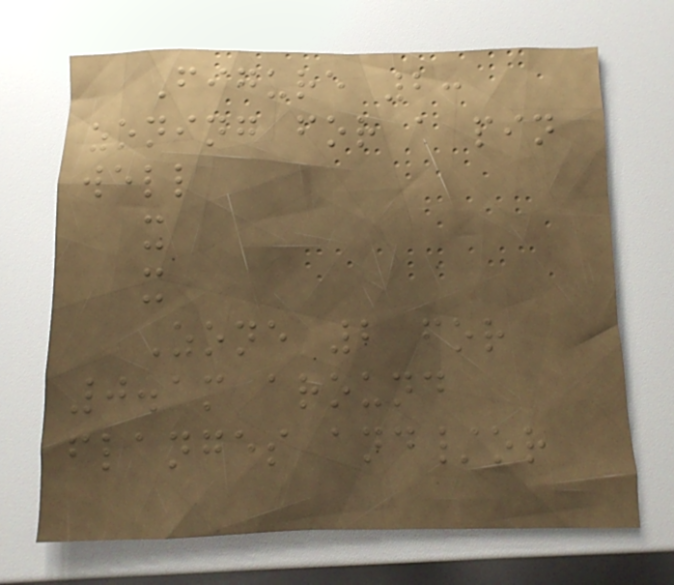Figure 2:
zoning for a pin
well
x
x
Zone 2 for
0.1m around
flanges and/or
